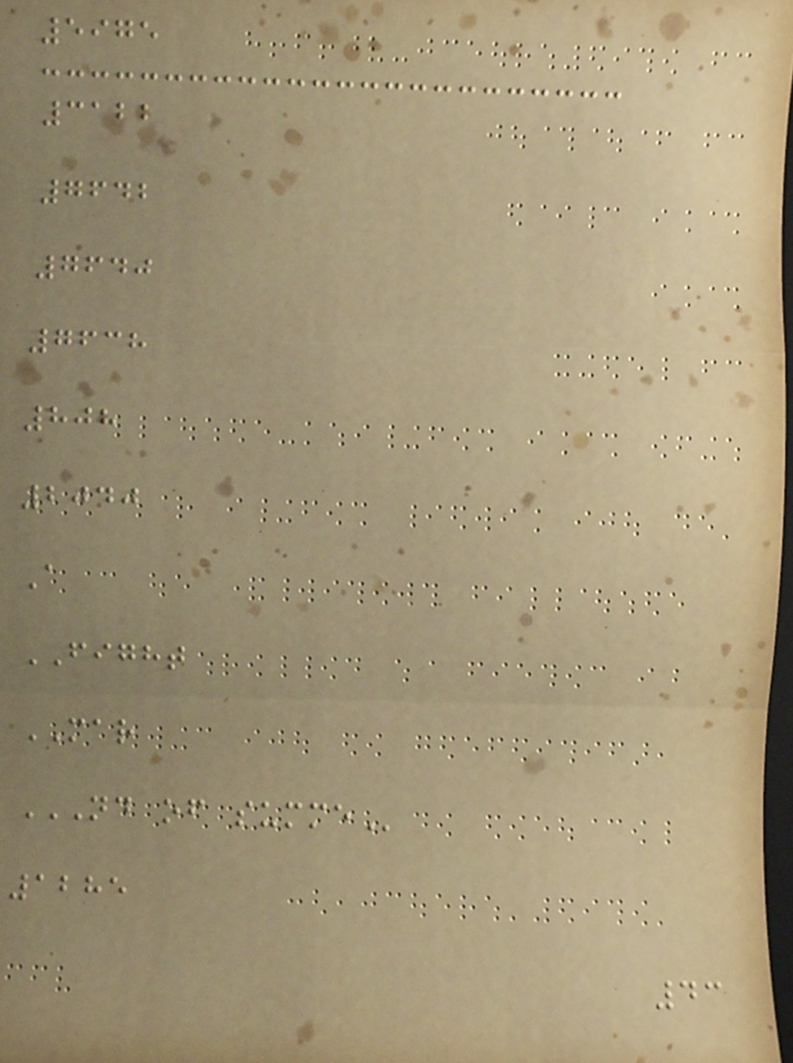5975
3122
7642
7640
7638
808
2040
A
FIGHT
MAR
ND OF SUMME
1285
43
